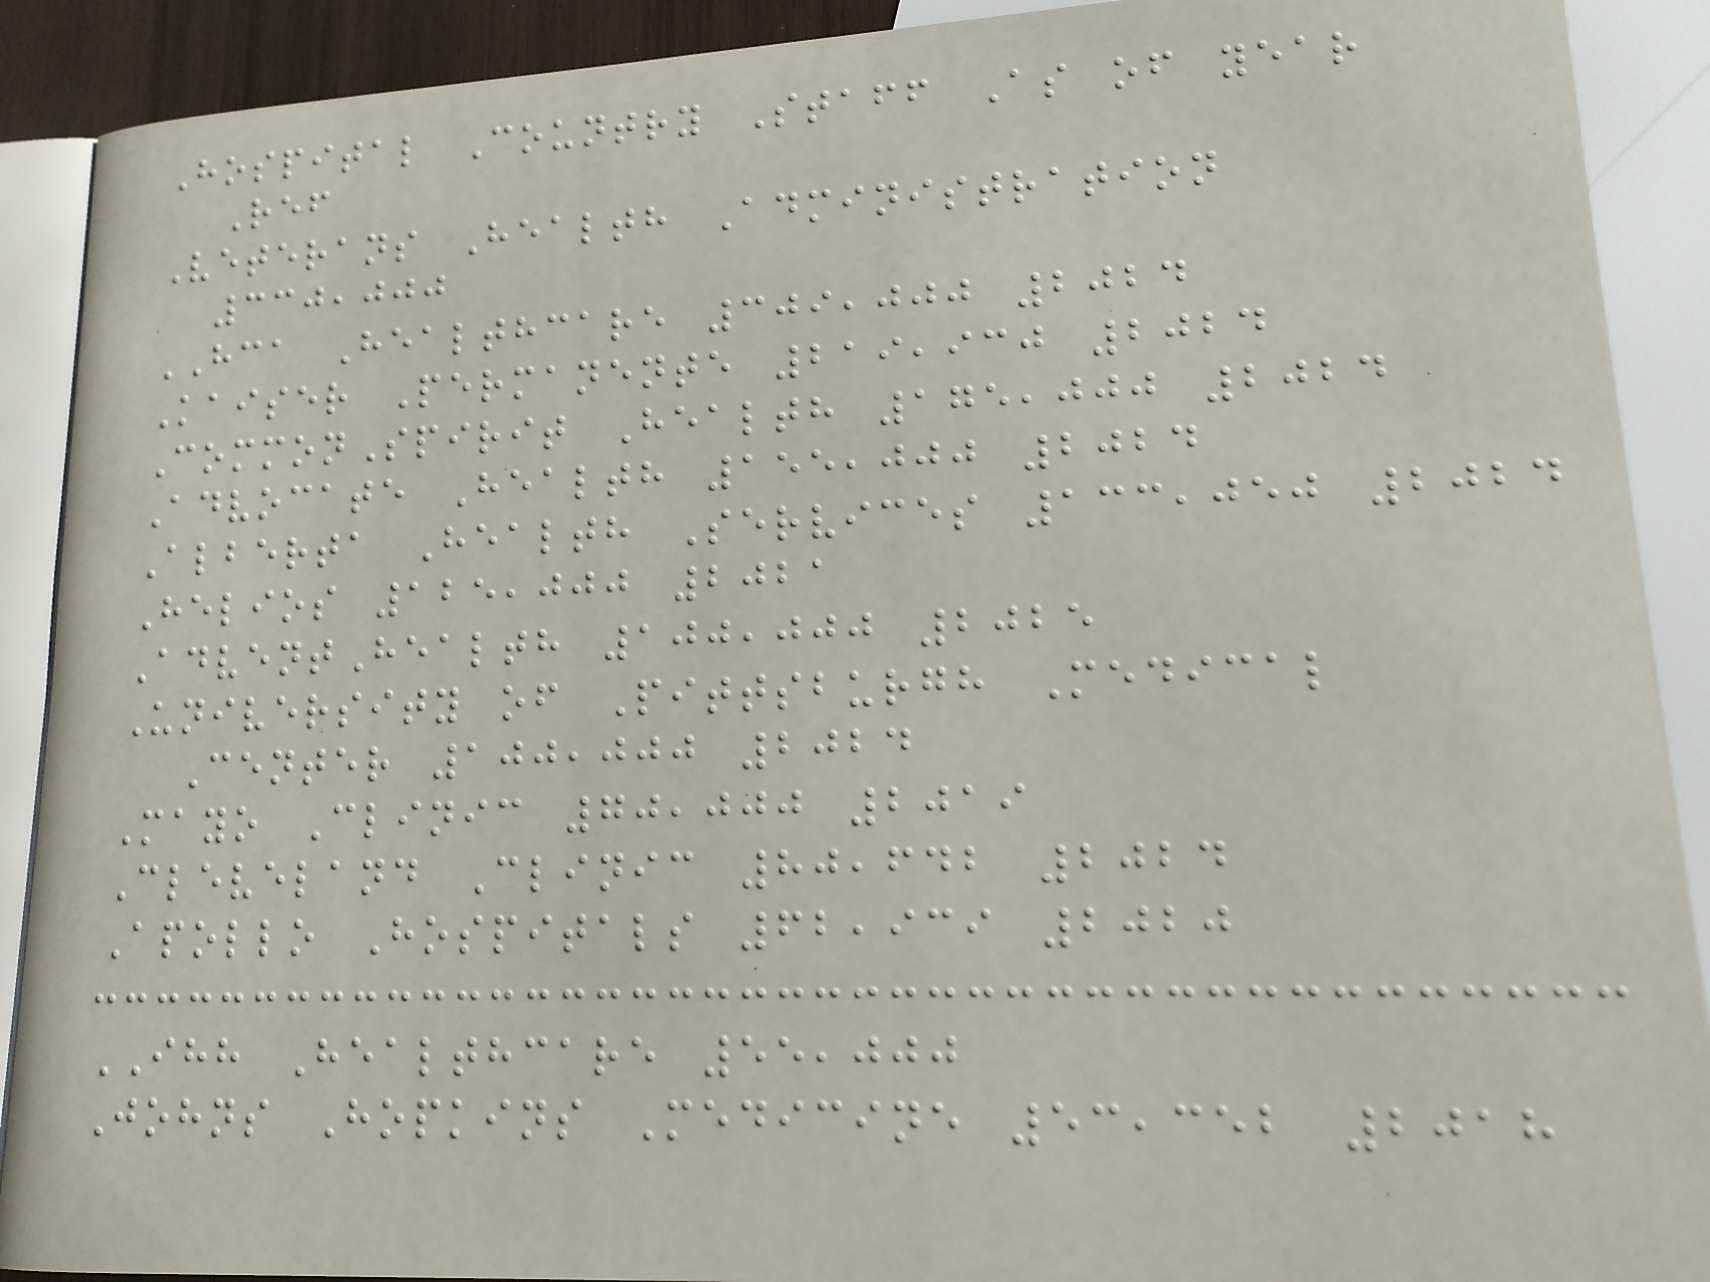Hospital Country Staff As of year
Ref
Veterans Health Administration
330,000
HCA Healthcare 309,000 2024
Kaiser Permanente 219,930 2024
CommonSpirit Health 175,000 2024
Advocate Health 155,000 2024
Alberta Health Services 133,050 2024
Helios 125,000 2021
AdventHealth 100,000 2025
University of Pittsburgh Medical
Center 100,000 2024
Mayo Clinic 70,000 2019
Cleveland Clinic 80,642 2024
Apollo Hospitals 62,939 2020
IHH Healthcare 55,000
Johns Hopkins Medicine 53,352 2018
